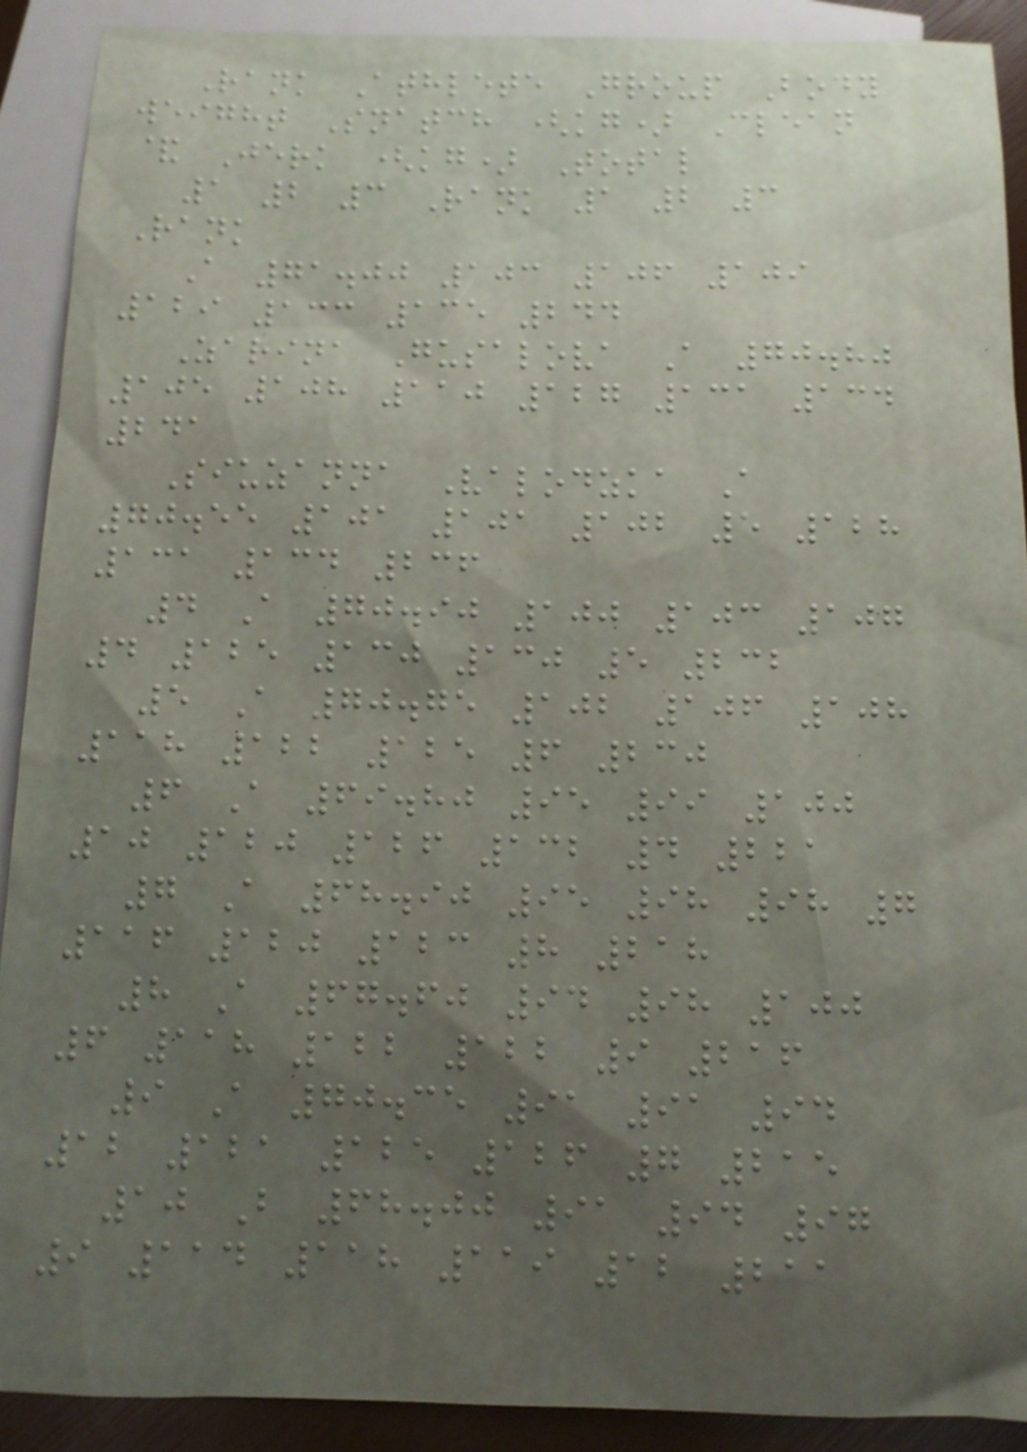Rank Athlete Group Body
weight Snatch (kg) Clean
& Jerk (kg) Total
1 2 3 Rank 1 2 3
Rank
A 71.00 103 106 109
129 133 135 244
Zarina Gusalova A 70.80
105 108 110 127 131 134
241
Siuzanna Valodzka A
70.55 101 101 102 5 128
131 134 236
4 A 70.90 100 103 107
4 125 130 130 5 232
5 A 70.75 102 106 108
118 122 125 6 230
6 A 69.80 95 99 100
10 120 126 132 4 221
7 A 68.90 95 98 98 7
116 120 123 8 218
8 A 67.60 94 98 100
6 118 122 122 9 216
9 A 70.35 91 91 94
12 121 125 126 7 215
10 B 68.00 91 94 97
9 114 118 119 12 211
